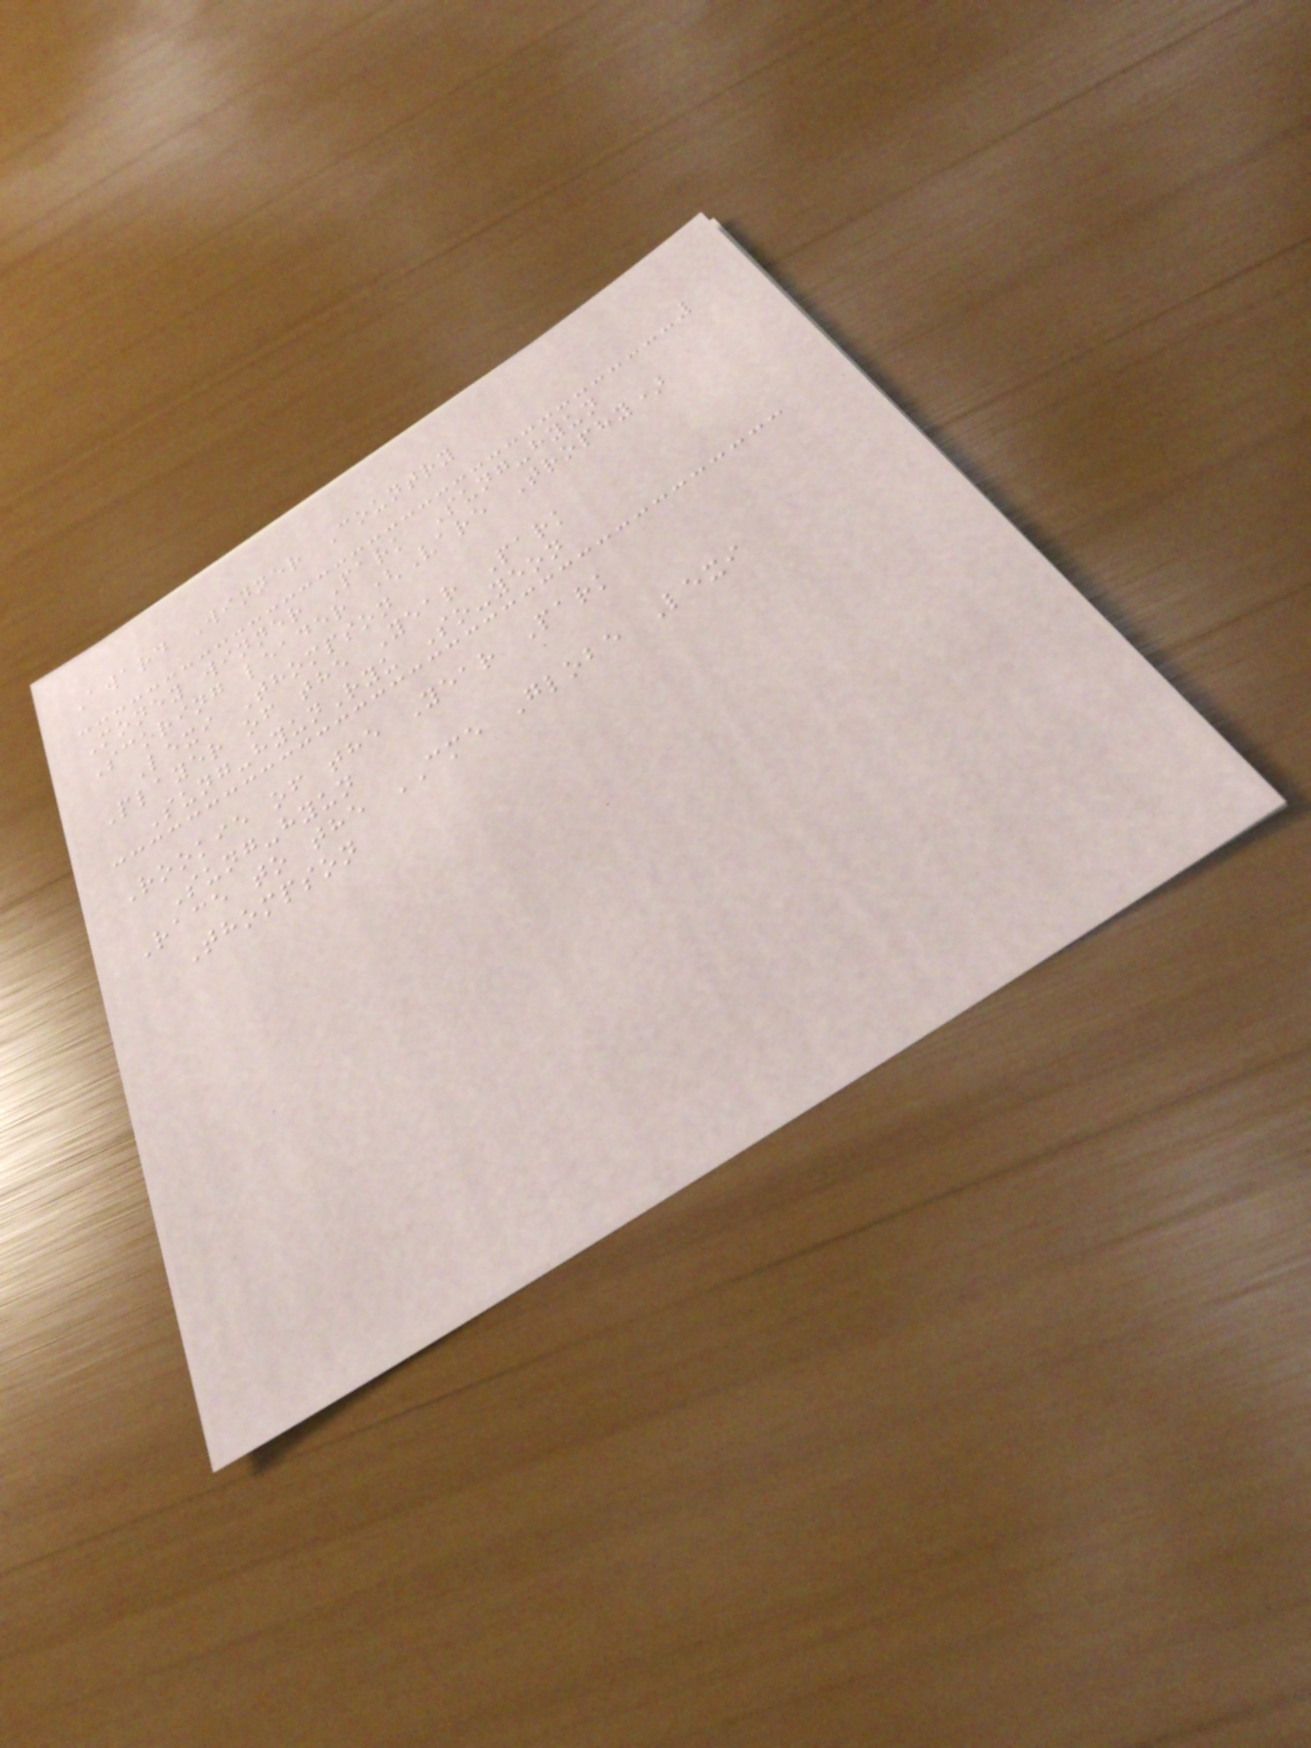Award Winner Country
Money winner Park Sung-hyun
Scoring leader (Vare Trophy)
Lexi Thompson
Player of the Year Park
Sung-hyunRyu So-yeon
Rookie of the Year Park
Sung-hyun
Race to the CME Globe Lexi
Thompson
